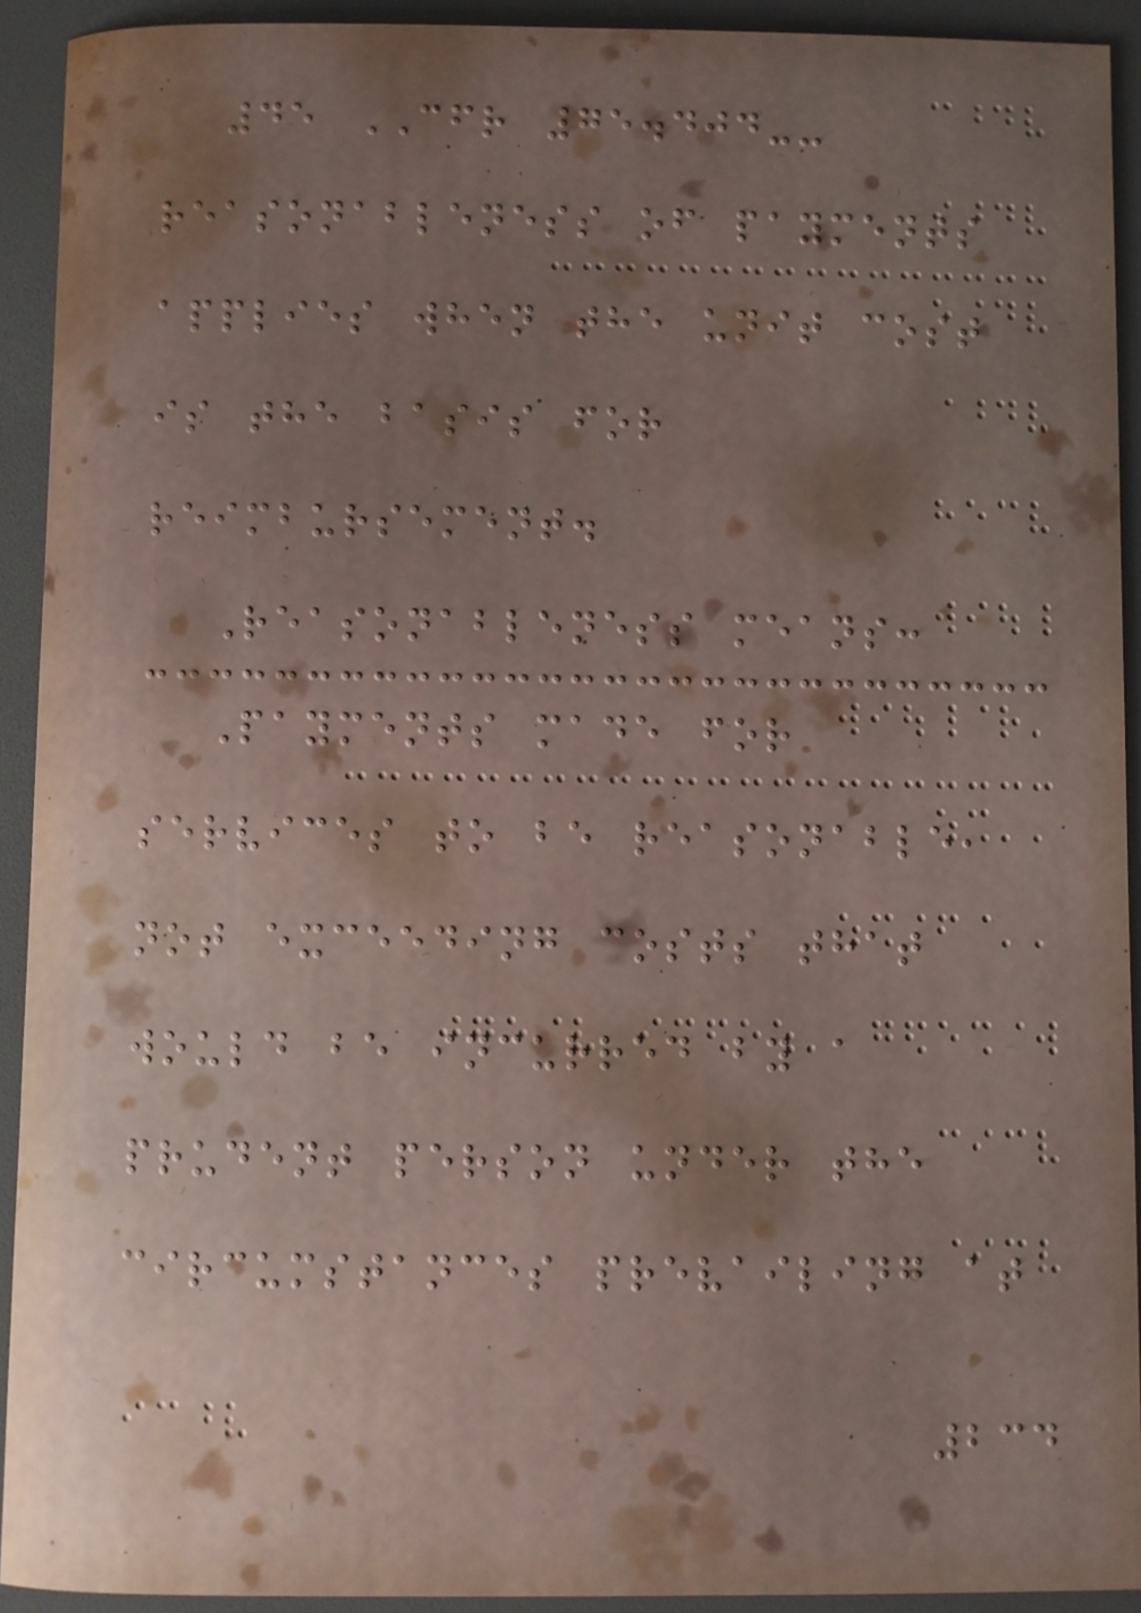45 CFR 75.404--
reasonableness of payments
applies when the unit cost
is the basis for
reimbursement.
Reasonableness means:
Payments made for
services to be reasonable,
not exceeding costs that
would be incurred by a
prudent person under the
circumstances prevailing at
234
